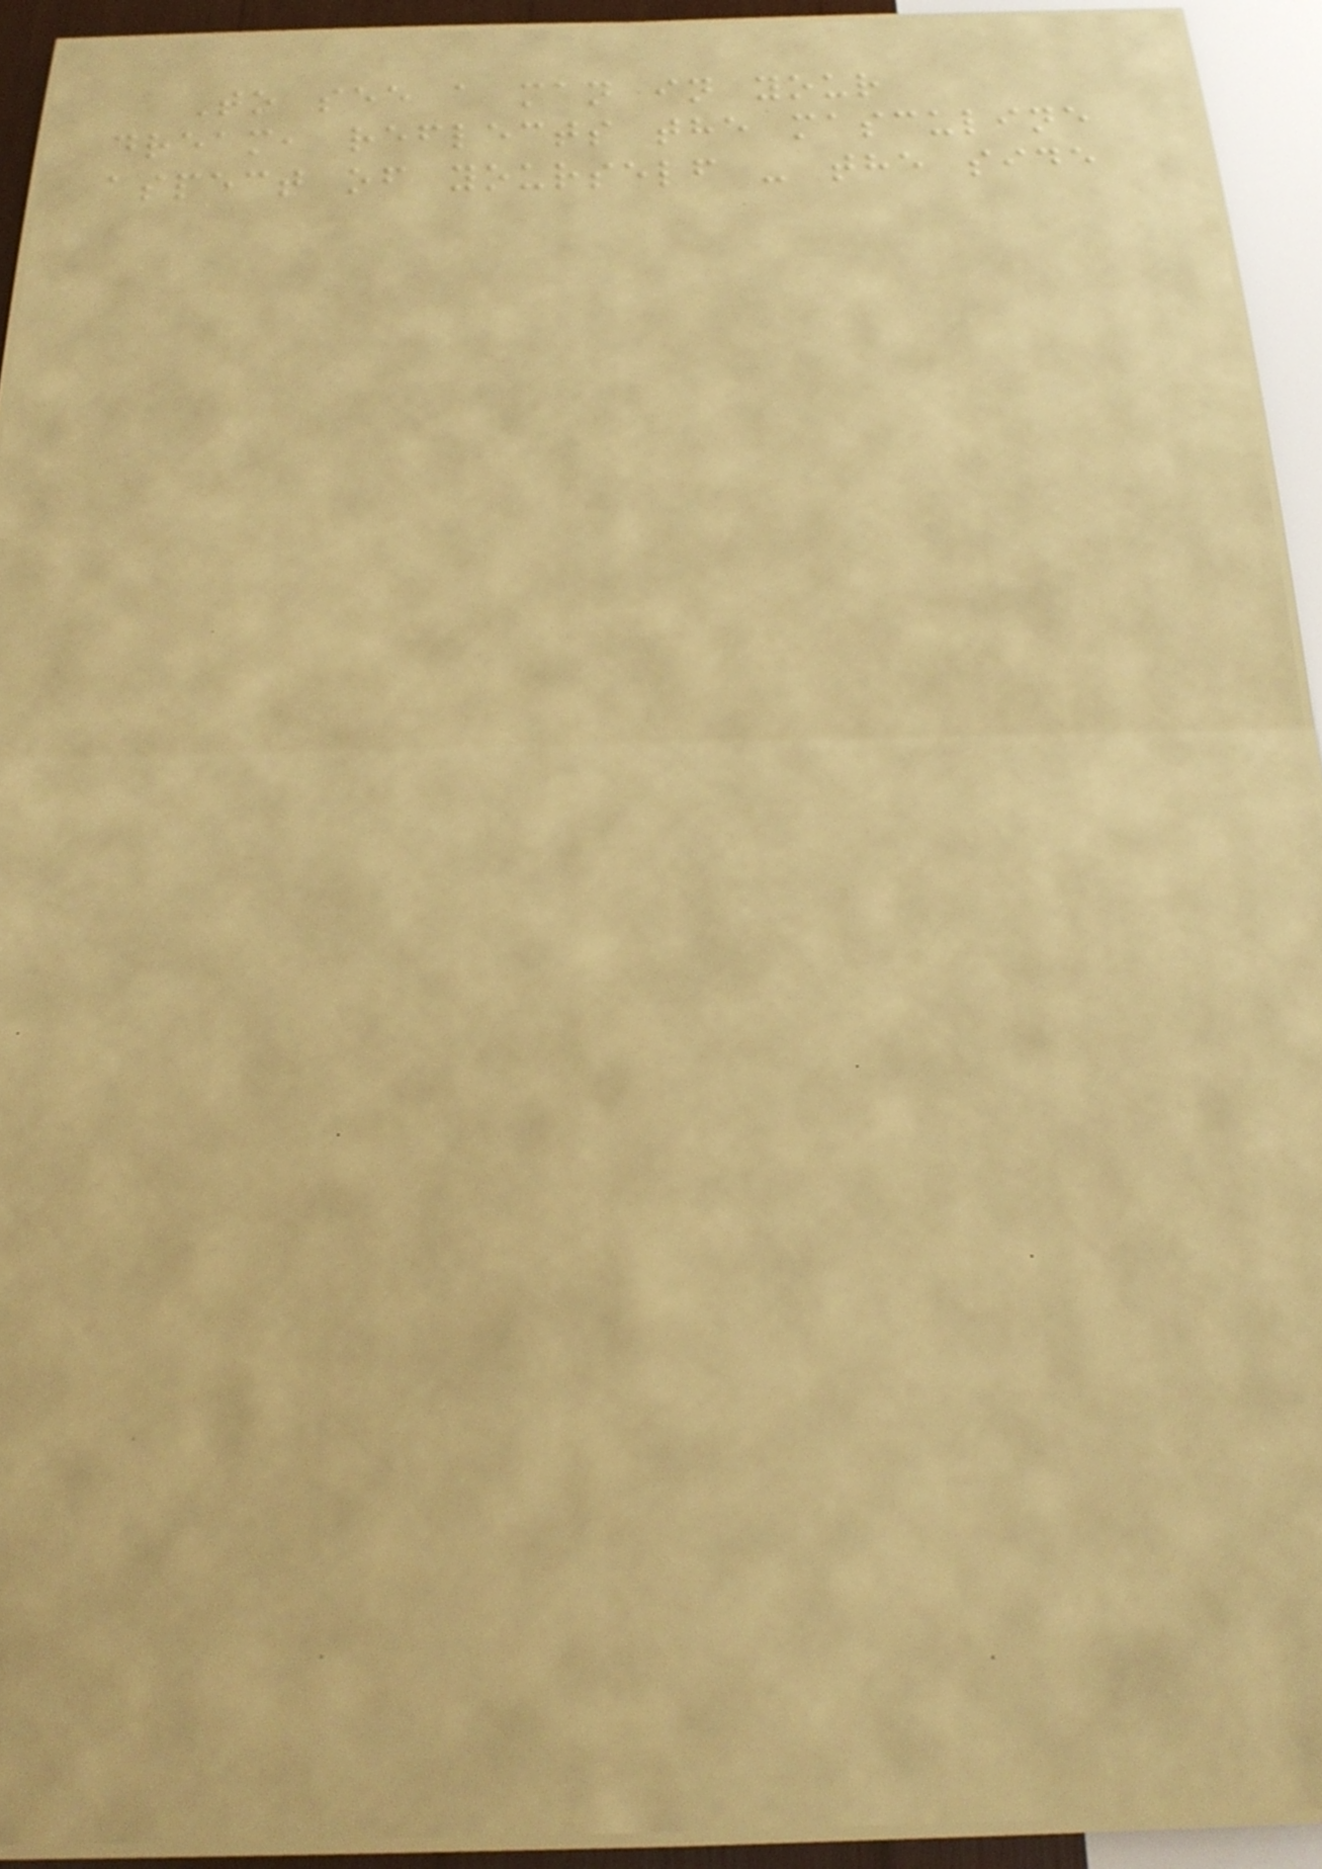To see a man in your
dream, reflects the masculine
aspect of yourself - the side
